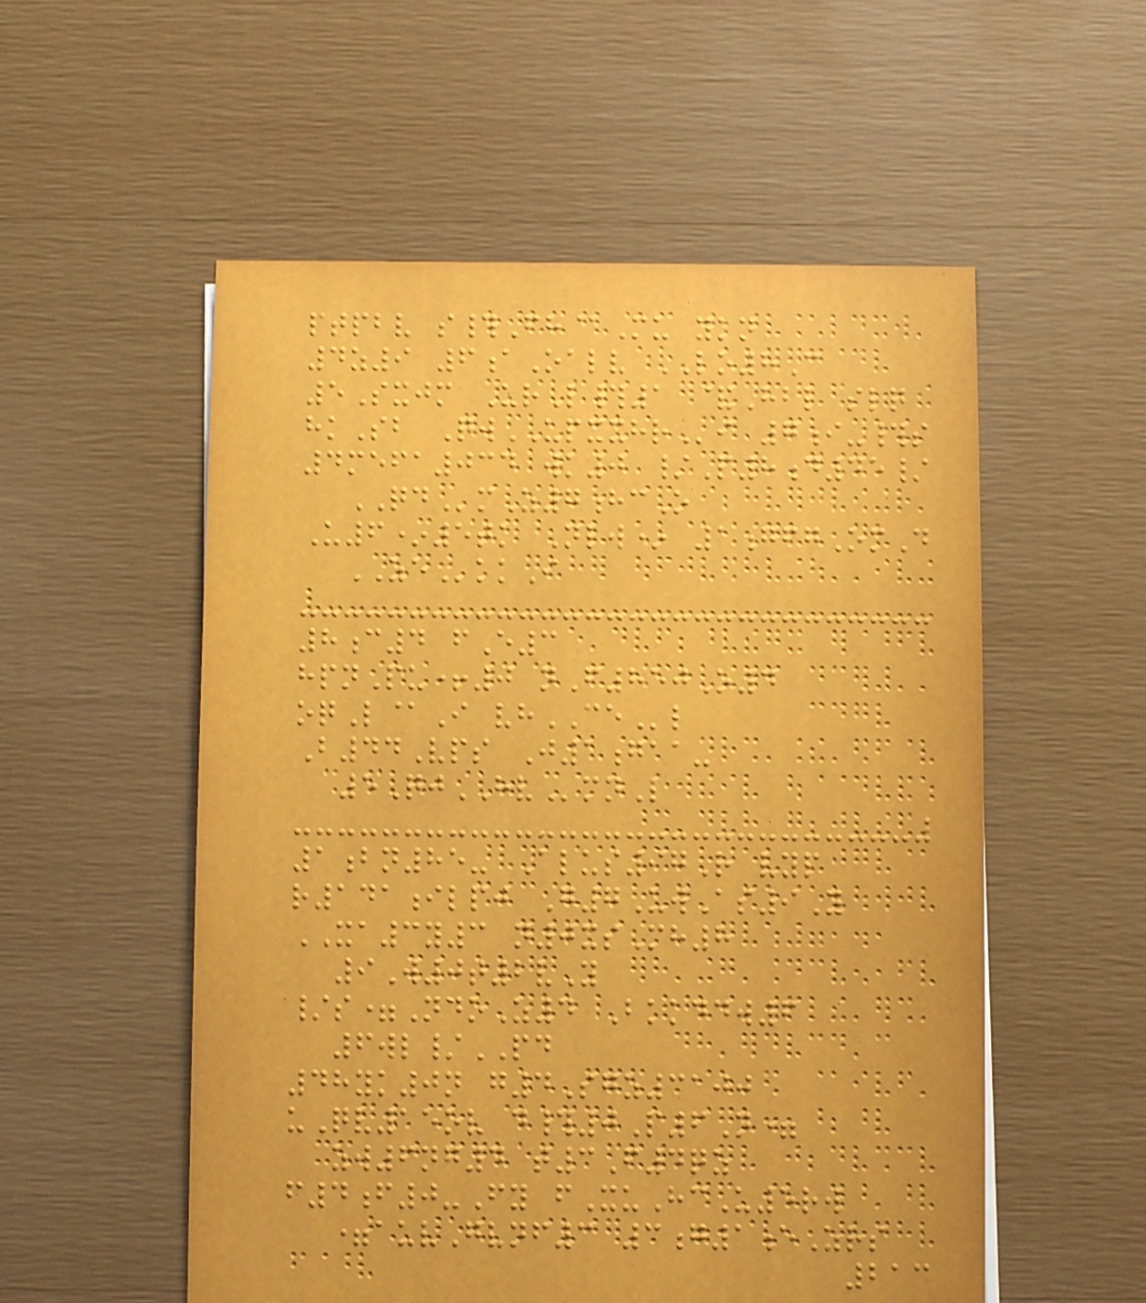ptpbv s#Fh@Mu ykn
4z9 6aOalv LO8C
5Sxjm UrL#1 &Hbl slq
hkSb QwUPXXHRi 7i-#s
4mefa034 wk0 /P8d45/
QDmZ7hcO
U6*5tk Nlw* 1gfgOmD
ZEkkI
8c4 fE3
hpnPu+0 nF850O4
oqL@I vhCEl
B44Vps J1gaa-
5QjHVmnL
1bn85- Alus97R vyp
r141ilpj G7UwAs9Y
XA3y3 n0xsMh8
9W0t2vY
/s=NdoZ4 Bkkddw6
6wl/PD
48yk0n g4Sgz3100
uQv15ov d#0P6N=
zw6ng4 t3F4qz
f4f0-Fy fXuHcU5rw
=auvGvnf3 3g1eZrs
213
